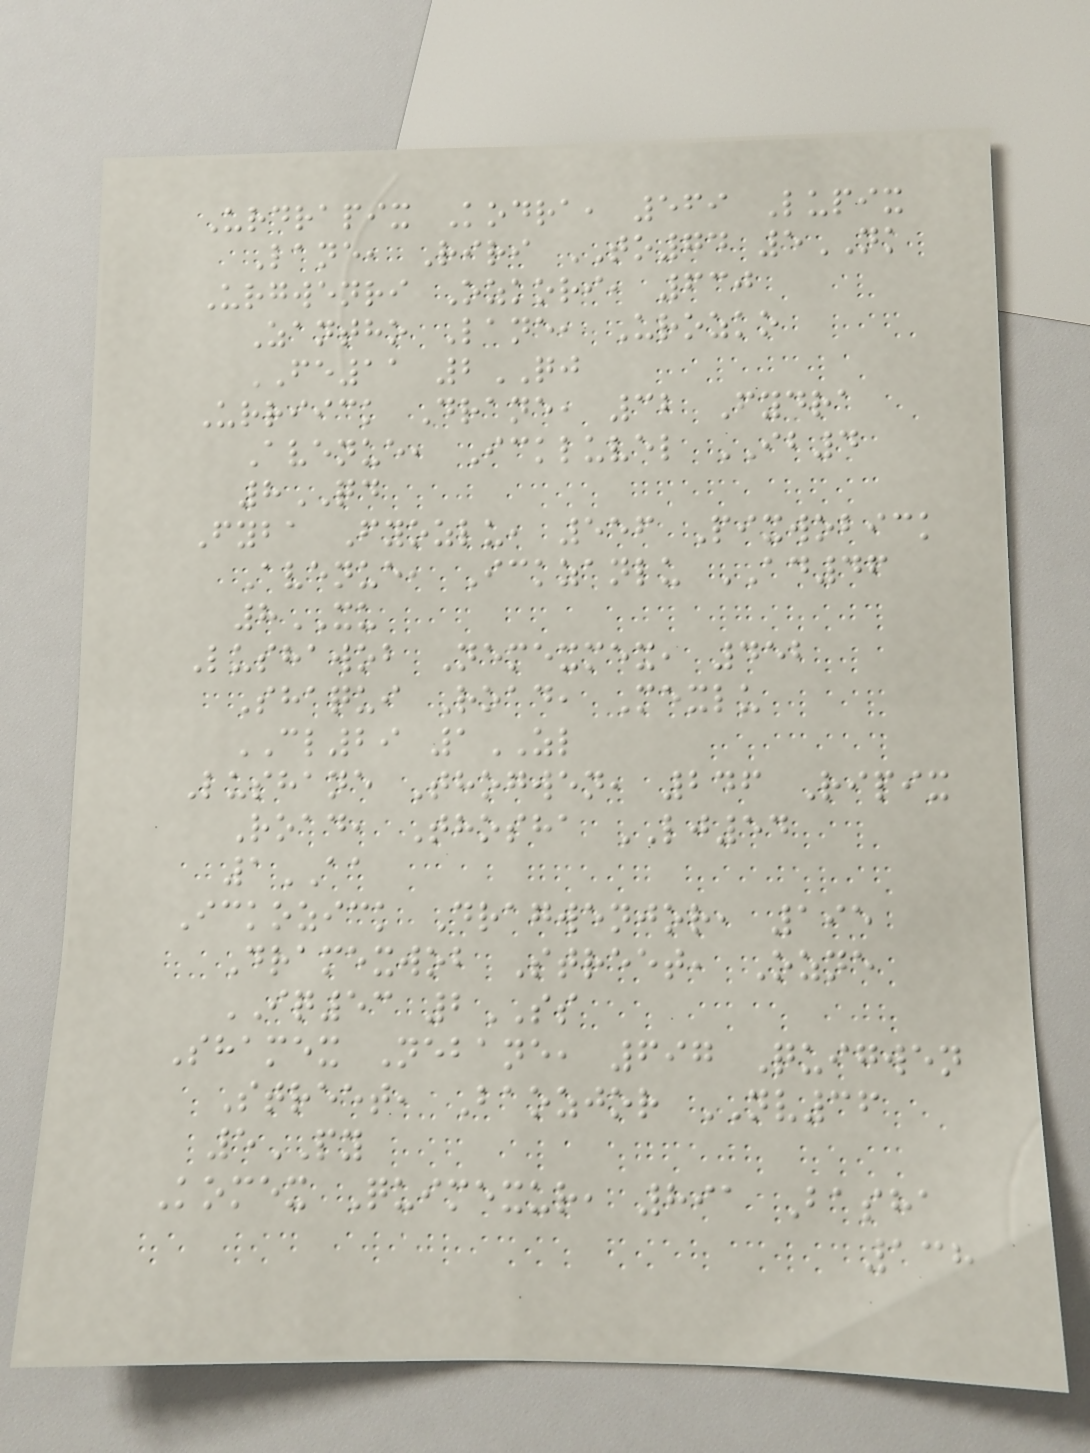Urdrapix Kodra, 569 Lupix
Lane, Riri TO74 5NK
Urgwenri Ozkori, 630
Zantho Lane, Urozko
FE11 2QJ
Urriick Drane, 32 Fydra
Avenue, Ickluvel IB4
8QD
Fyba Fyozlu, 556 Pixwobick
Avenue, Ickzanlu AD46
8XU
Lushawob Nemexmex, 452
Shaqui Road, Mexlu
CL29 1ZL
Lushane Thogwen, 246 Ripix
Road, Thosha LJ54
1AA
Ickozick Dragwenjor, 195
Dramexwob Street, Ozne
IQ53 2SS
Shamex Nebane, 697 Quigwen
Street, Baozjor NV36
5PY
Komex Quimexur, 891 Basha
138
